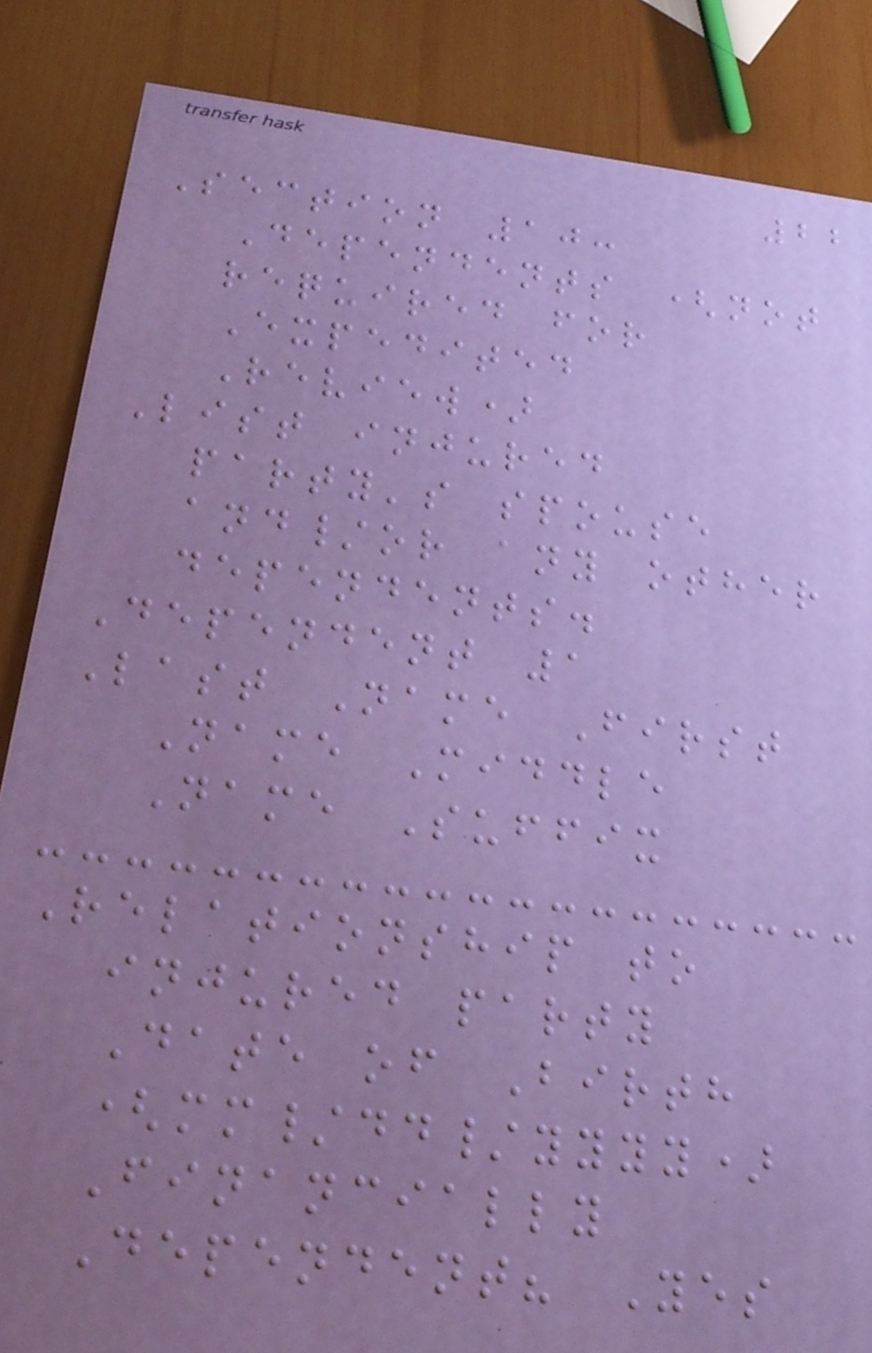22
Section 10:
Dependents (not
required for
Expedited
Review)
List injured
party's spouse
and/or any other
dependents.
Dependent 1
Last Name First
Name Middle
Name Suffix
Relationship to
injured party
Date of Birth
(mm/dd/yyyy)
Financially
Dependent? Yes
